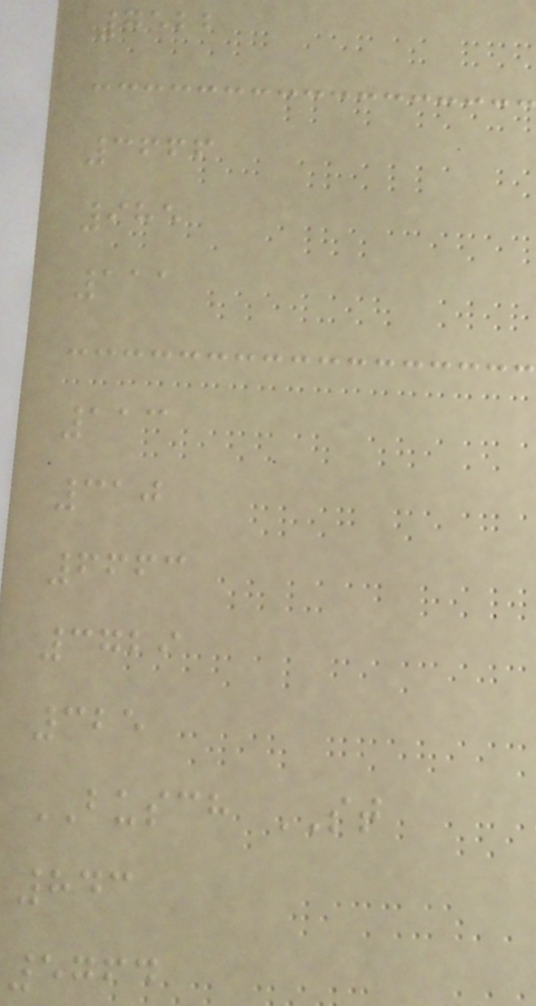7522
3666
985
111
113
310
6663
3729
325
BUSCH ST
843
5764
